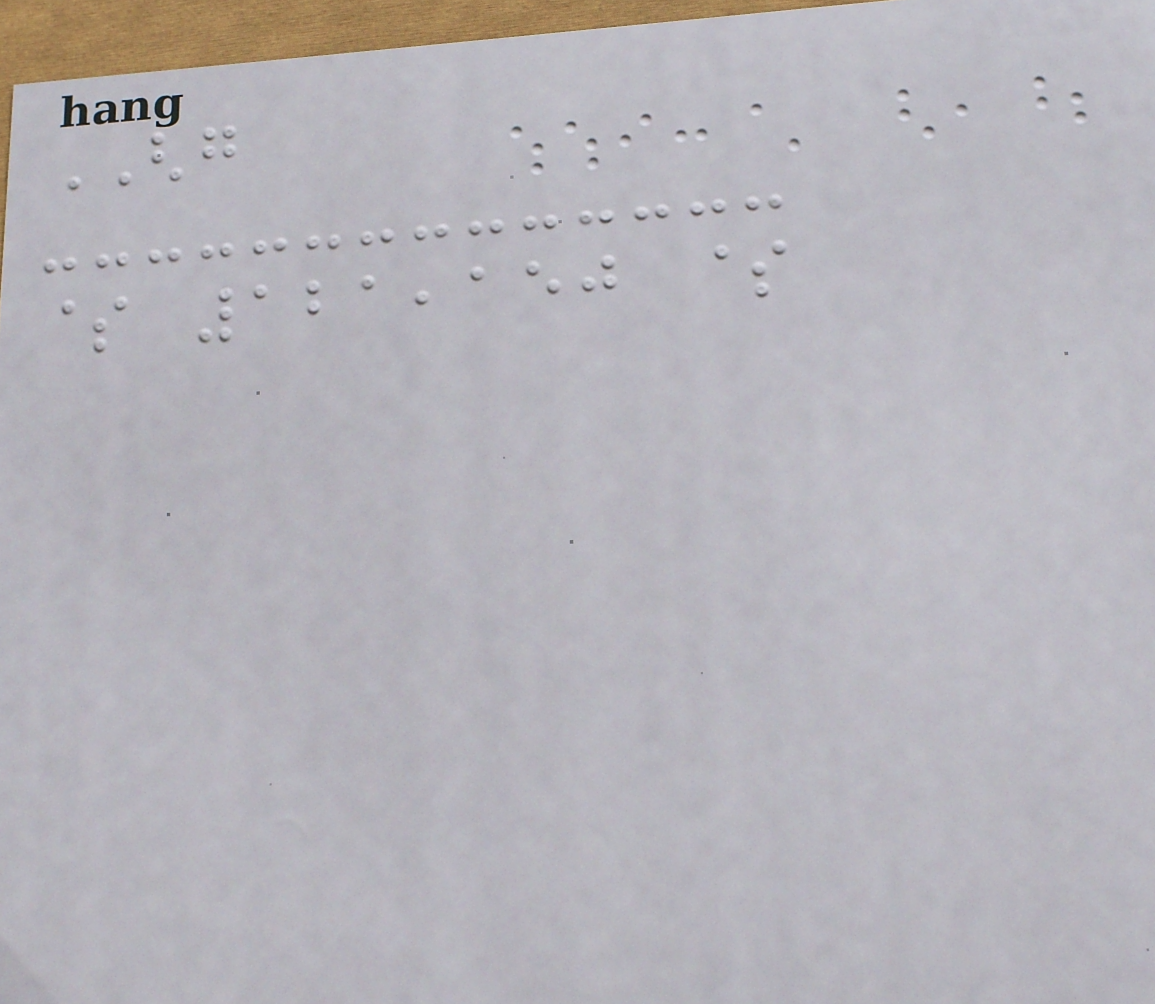GHG
$ 121,150 $
